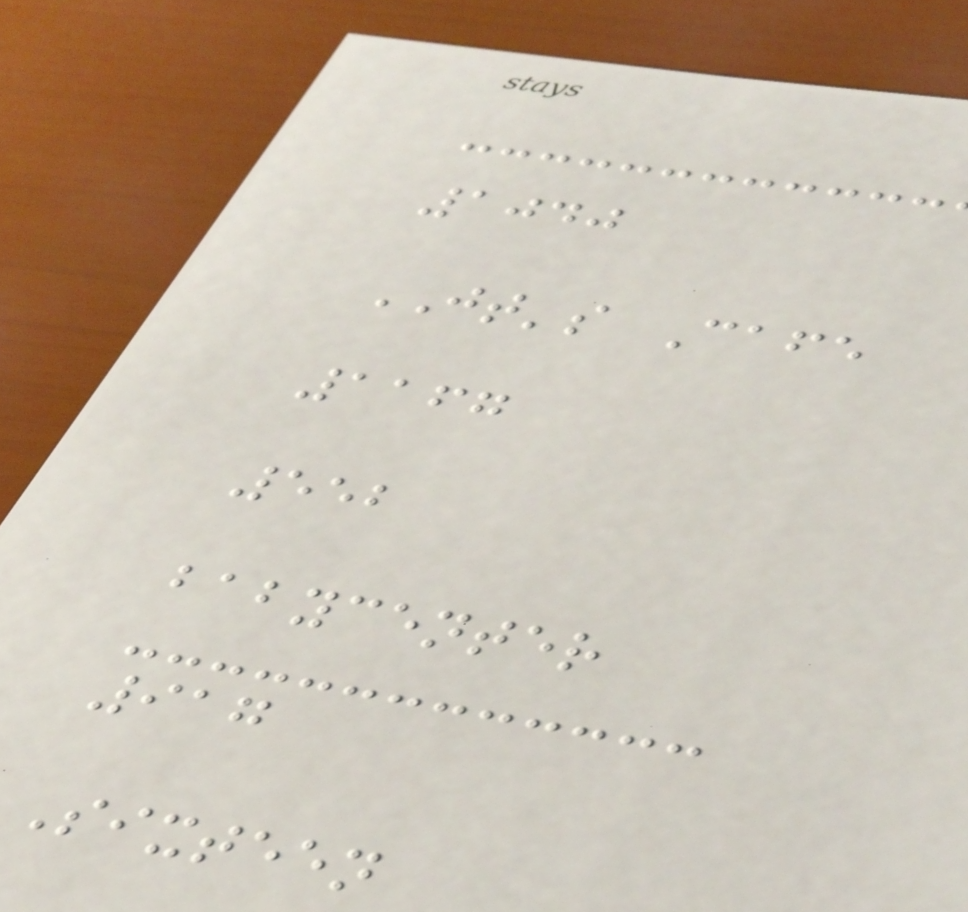1040
JT's Cafe
1167
552
babycenter
917
Sixteen
